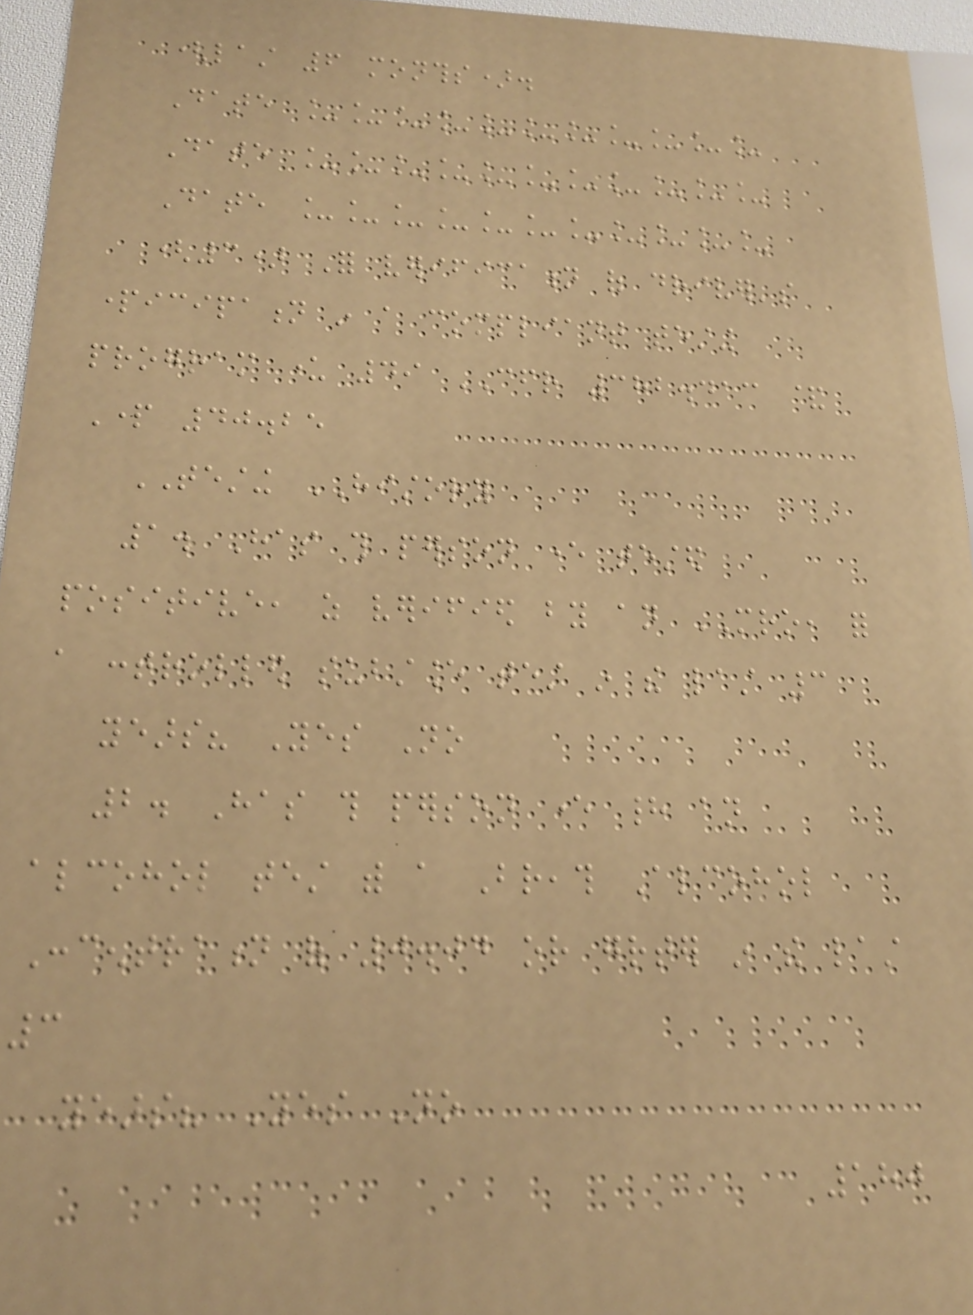(last 6 months).
Date ___________
Date ___________
Date ___________
(3) For verification of driver's
participation in a compliant testing
program under 49 CFR 382.413 &
Part 40.25
TESTING HISTORY
1. Has this person ever tested
positive, as verified by an MRO, for
a controlled substance test in the last 3
years? Yes No
2. Has this person ever had an
alcohol test with a Breath Alcohol
Concentration of 0.04 or greater in the last
3
years? Yes No
180
